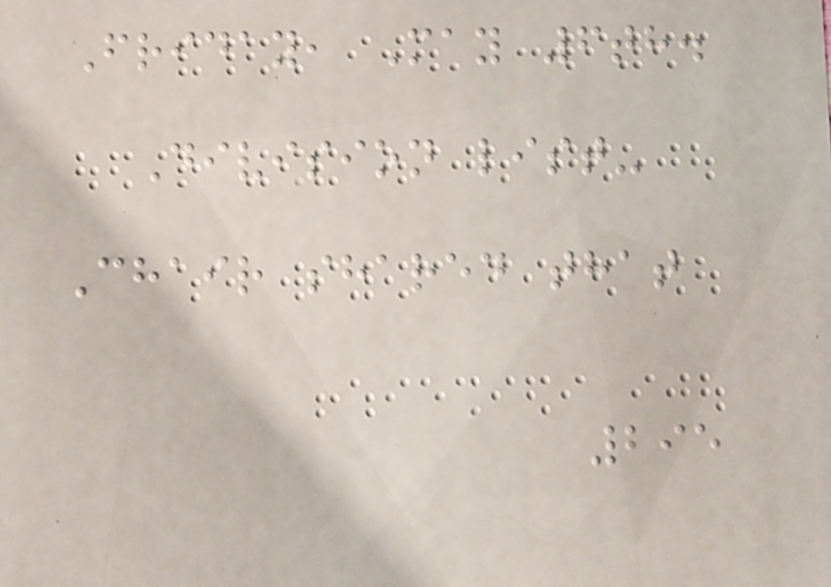Friday, May 6th.
Division list-
Chair shared that
295
